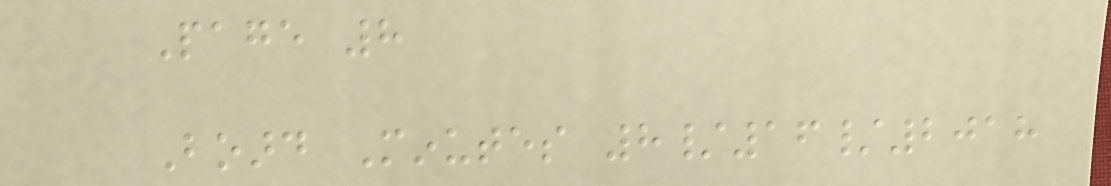Page 8
Board Minutes 8/16/2018
